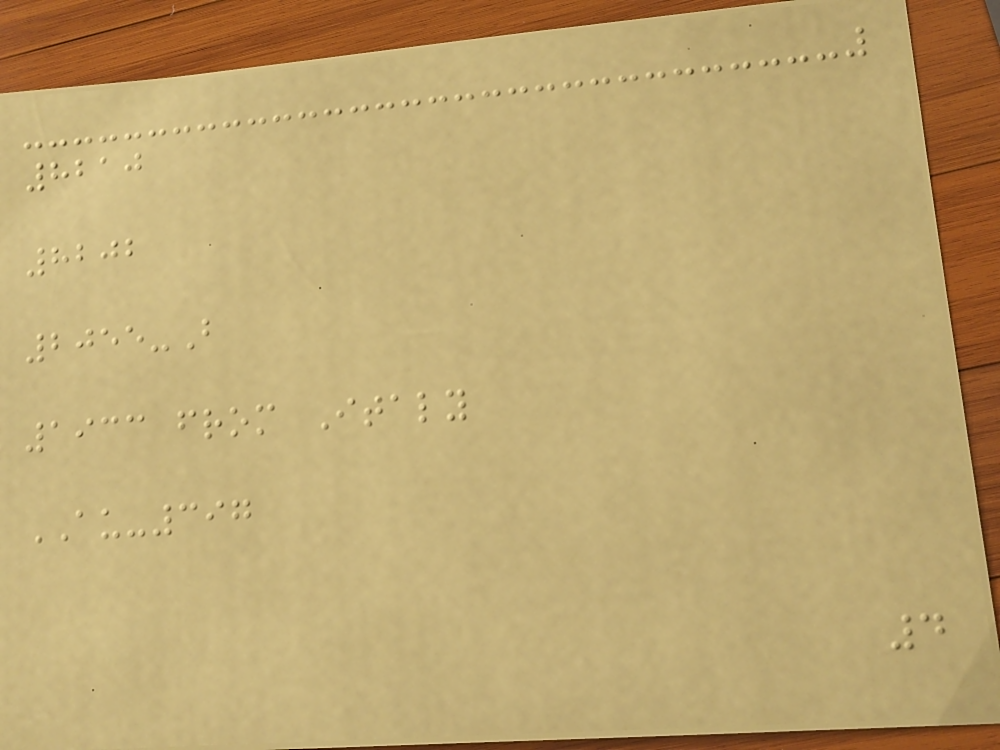8210
8202
2055-B
1933 from Italy
AU-397
4
